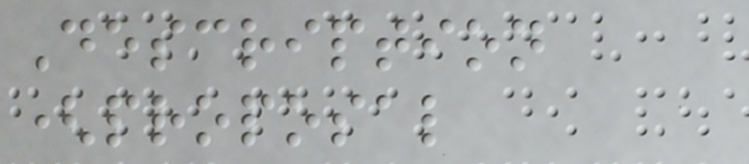Description
(proposal
